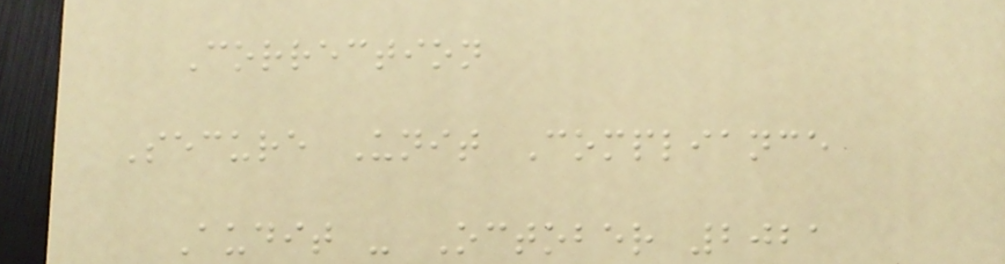Correction
Secure Unit Compliance
Audit - October 2021
